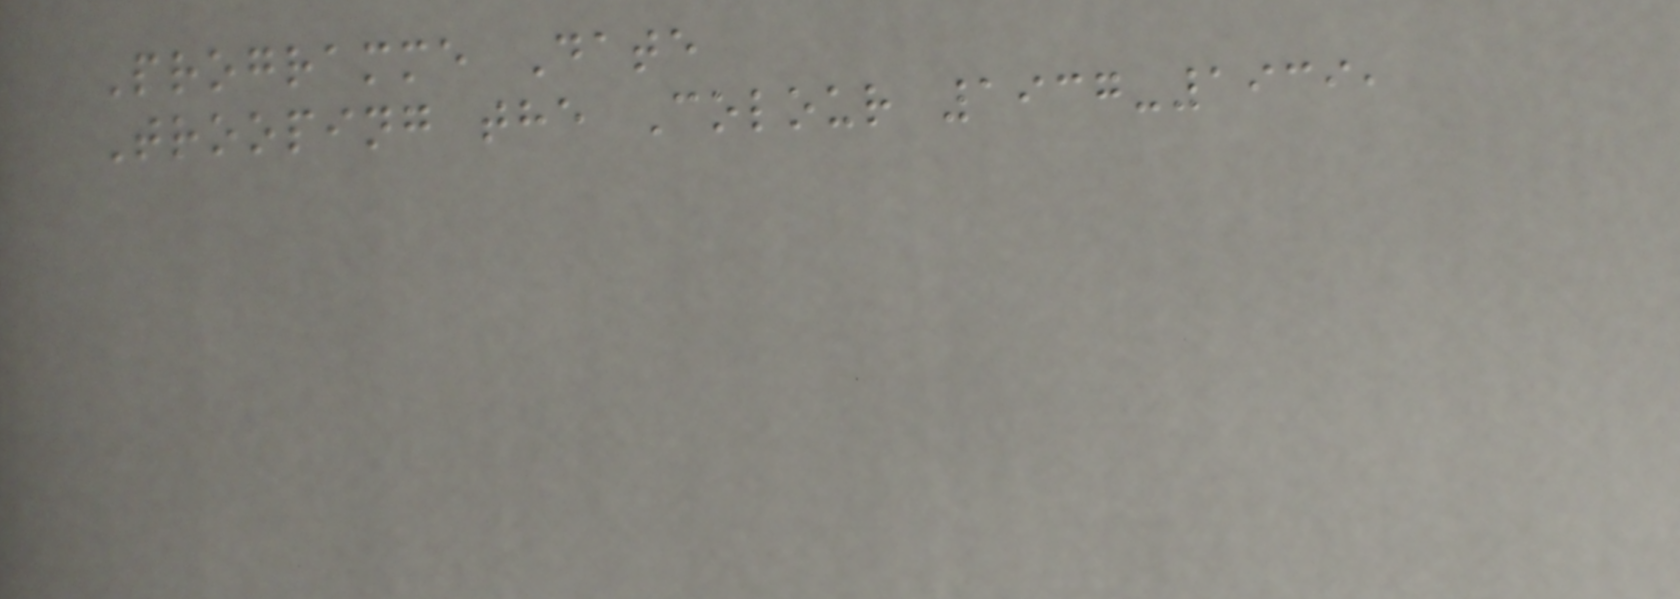Programme Date
Trooping the Colour 1937-1939,
